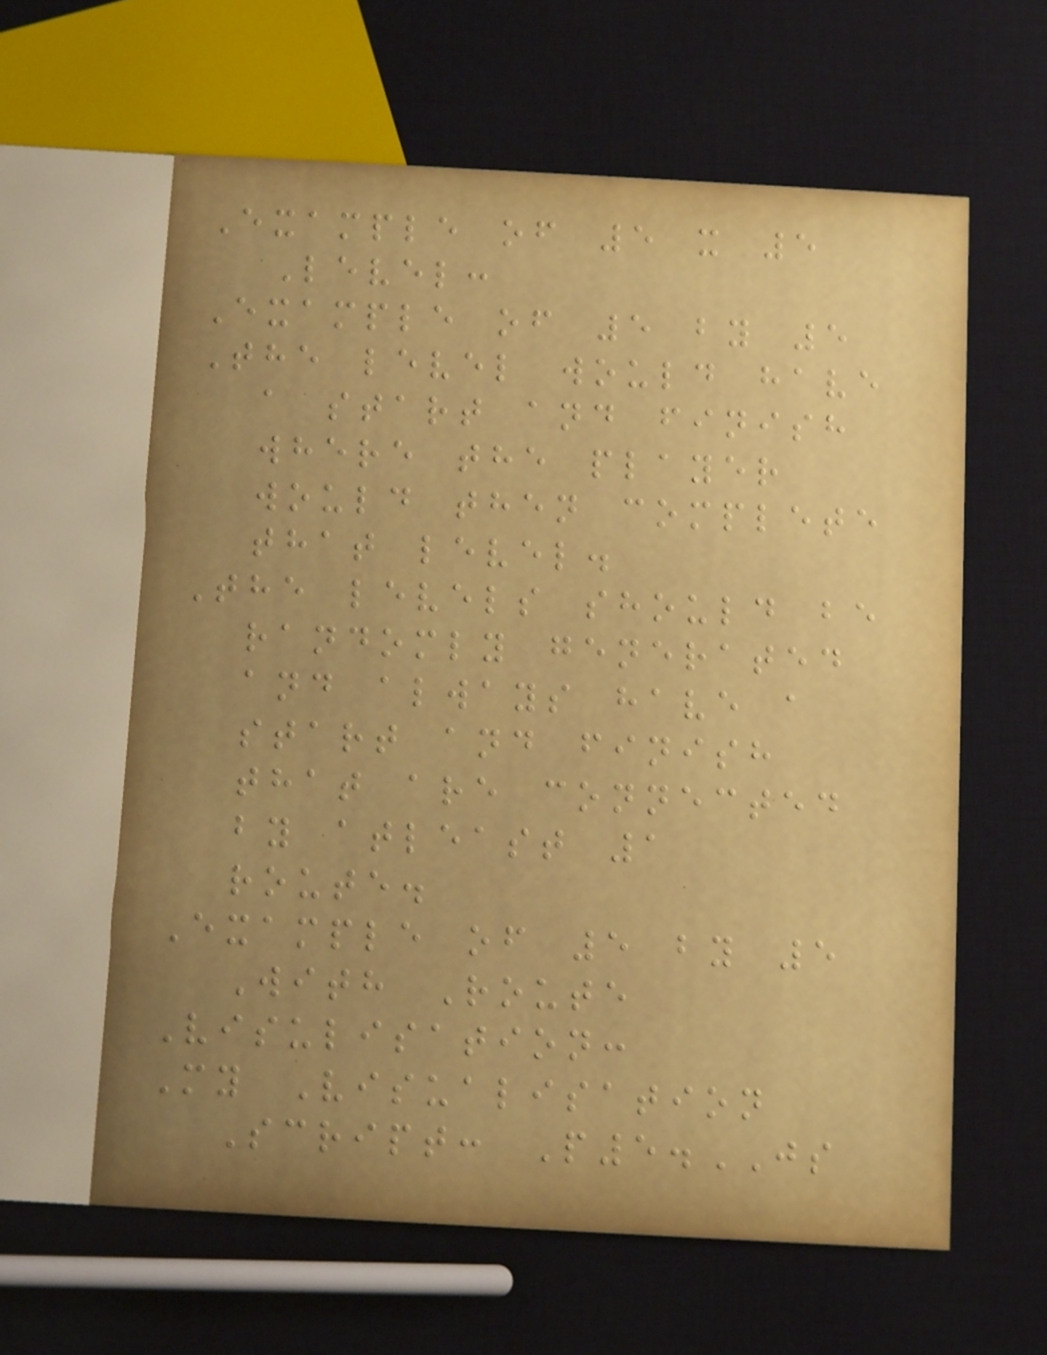Example of 5 x 5
Level:
Example of 5 by 5
The level would have
a start and finish
where the player
would then complete
that level.
The levels should be
randomly generated
and always have a
start and finish
that are connected
by atleast 1
route.
Example of 5 by 5
With Route
Visulisation:
My Visualisation
Script: P5.JS
